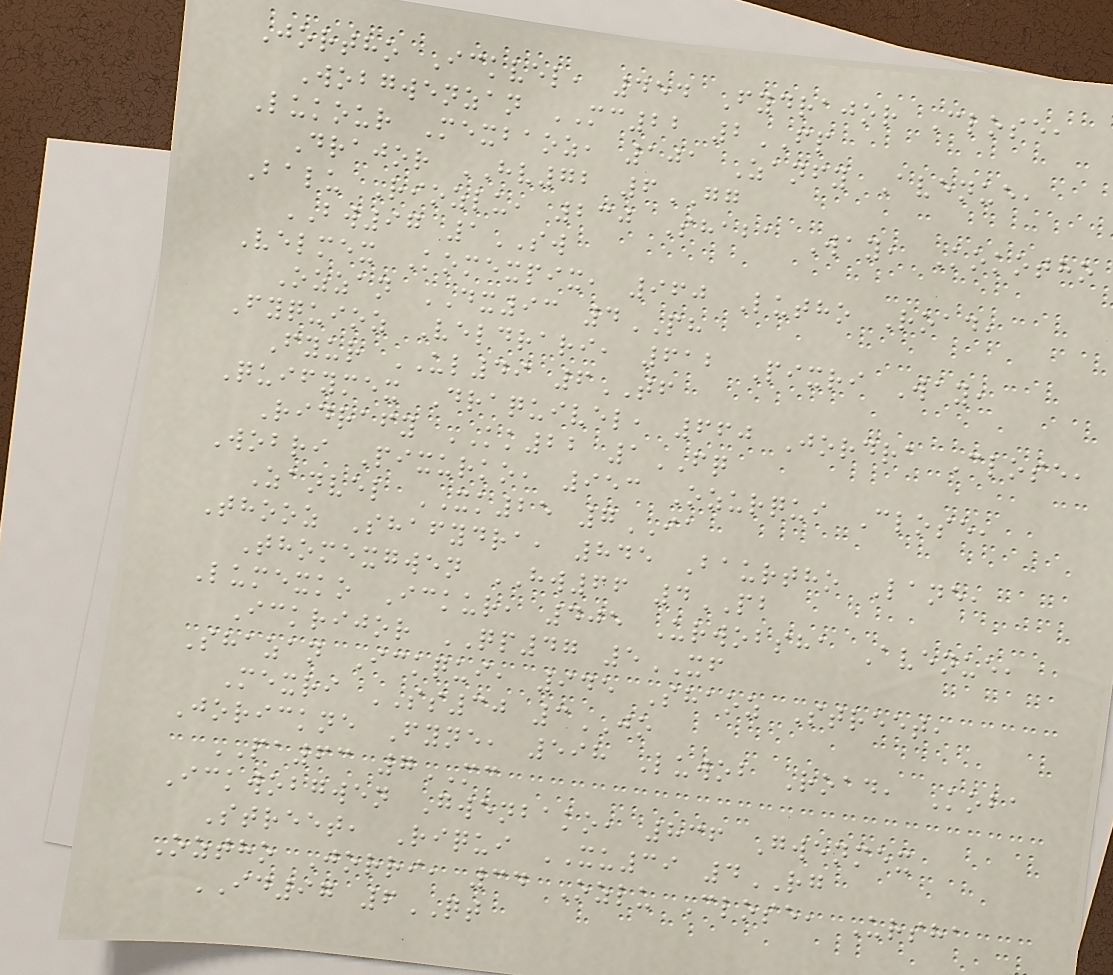Jortho Ickvel, 454 Fydrajor Close,
Wobgwenzan MC22 2FP
Lukour Mexbaoz, 101 Zanfy Avenue,
Drajor HV72 6GG
Balu Riozlu, 230 Shaba Way, Kokotho
BW97 1SW
Velmex Komexpix, 960 Lutho Road,
Ozzan DX93 4PH
Fyquioz Veldrari, 612 Pixri Way,
Fyur UL49 6TF
Quifymex Draquivel, 660 Jordra Close,
Ridrafy KK22 1FQ
Wobri Pixurko, 953 Ozurqui Close,
Zanvel XK25 7IA
Thooz Shafydra, 845 Baurtho Lane,
Thomexgwen HW66 4PB
Lumexko Ickur, 405 Urwobsha Avenue,
Ickrijor QP47 5XF
Shazan Ickqui, 945 Shaoz Street,
Mexri SS30 3JO
Jorickne Fyne, 598 Luwob Road, Koba
PA63 7MC
Ickwobgwen Gwenbako, 836 Gwenmex
Street, Riqui XU39 4RG
Oztho Jorri, 34 Ozlu Close, Ursha
ID97 6QT
